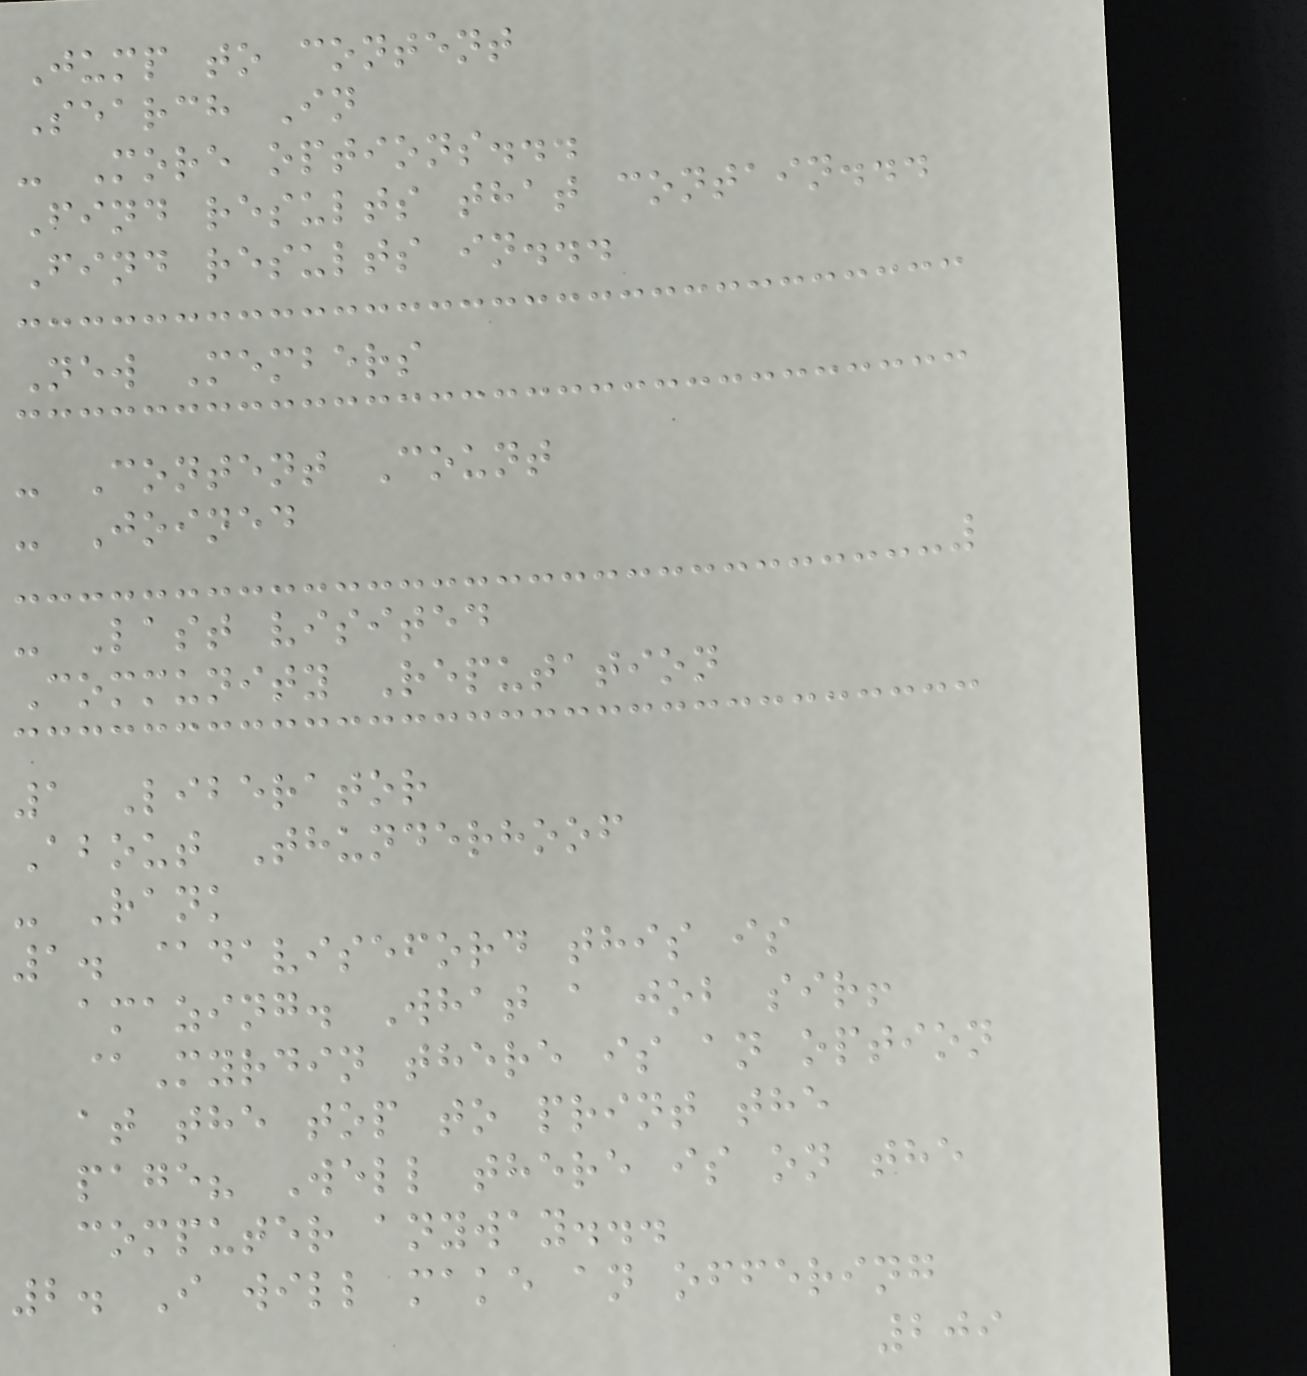Jump to content
Search In
- More options...
Find results that contain...
Find results in...
New Members
- Content Count
- Joined
- Last visited
Community Reputation
1 Liberator
About Thunderhoof
- Rank
1. @daviseford this is
amazing. What a job sir!
@Myrdin there is an option
at the top to print the
page? Well there is on the
computer anyway...
2. I will make an offering
209
